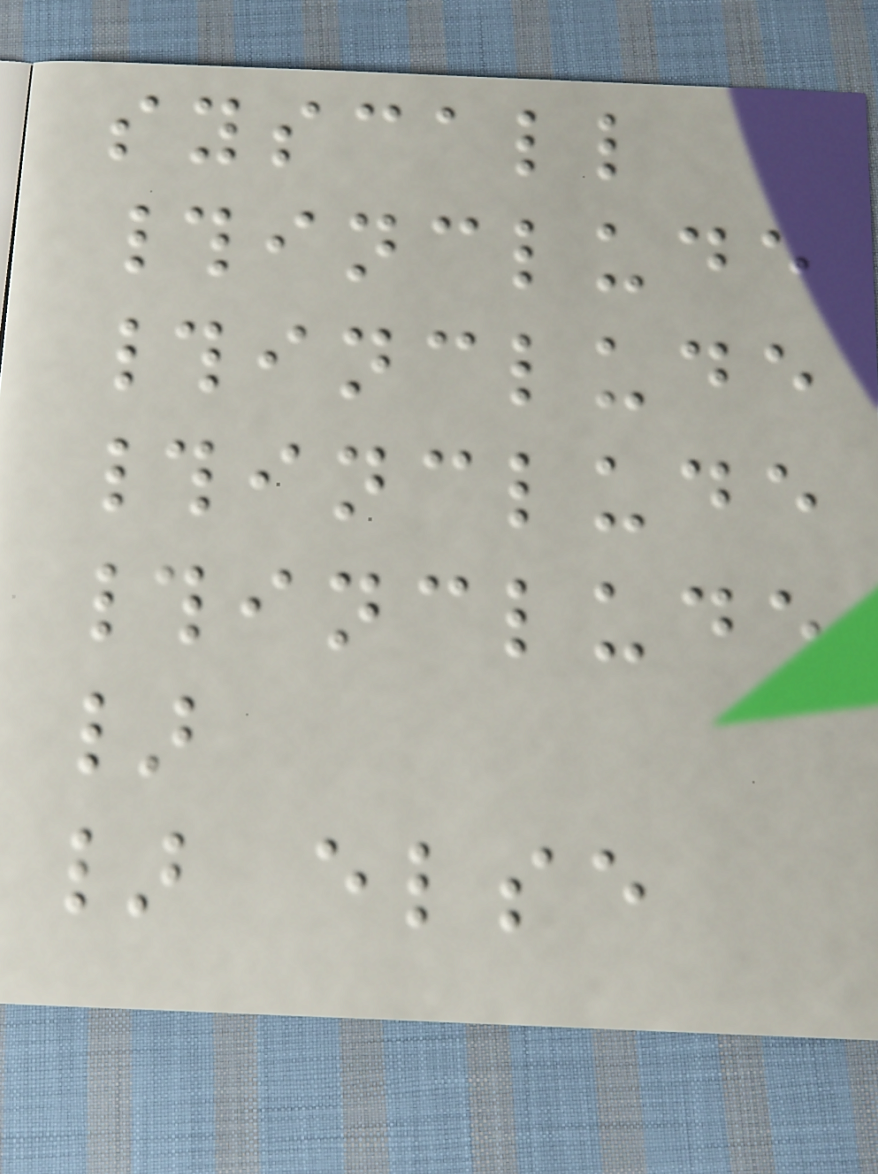syscall
#include
#include
#include
#include
}
} else
